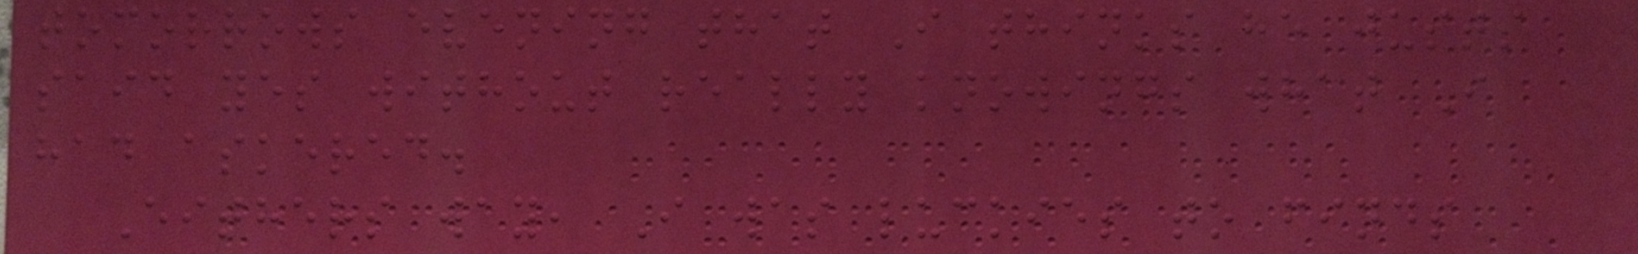tomorrows evening that I thinks he justs
said yes without really knowings what I
had askered.
Eithers way, I was luckies to finds
